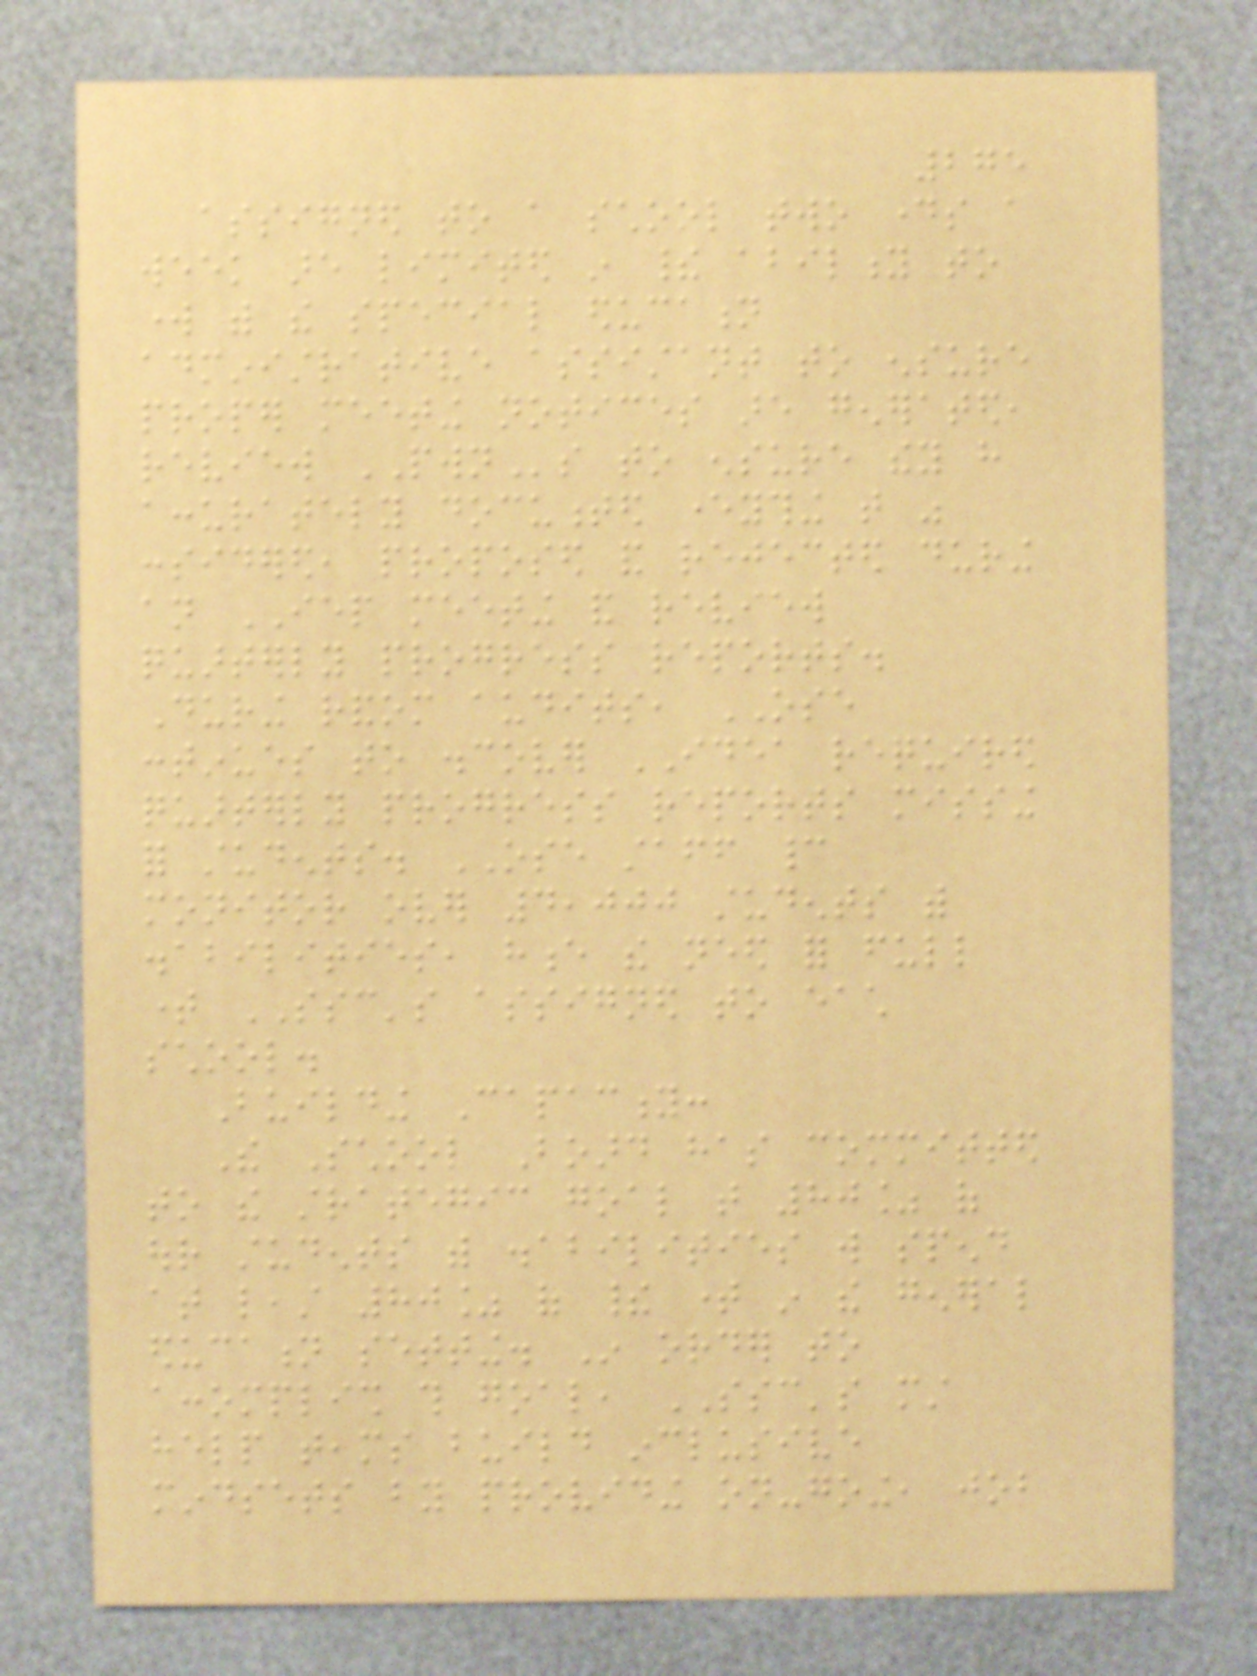275
assigned to a school two days a
week are limited in their ability to
work with the special education
administrative assistant to ensure
proper meeting notices are generated,
review PWNs to ensure they have
accurately documented everything that was
considered, proposed and rejected during
an IEP meeting and review
quarterly progress reports.
During random audits, OSE
continues to discover IDEA required
quarterly progress reports missing
for students. OSE staff cannot
monitor over 4,000 students with
disabilities, hence the need for full
time SSC's assigned to each
school.
Building Capacity:
The School Board has committed
to the strategic goal that 80% of
our students with disabilities will spend
at least 80% of their time in the general
education setting. In order to
accomplish this goal, SSC's must
help teams build inclusive
mindsets by providing on-going, job
